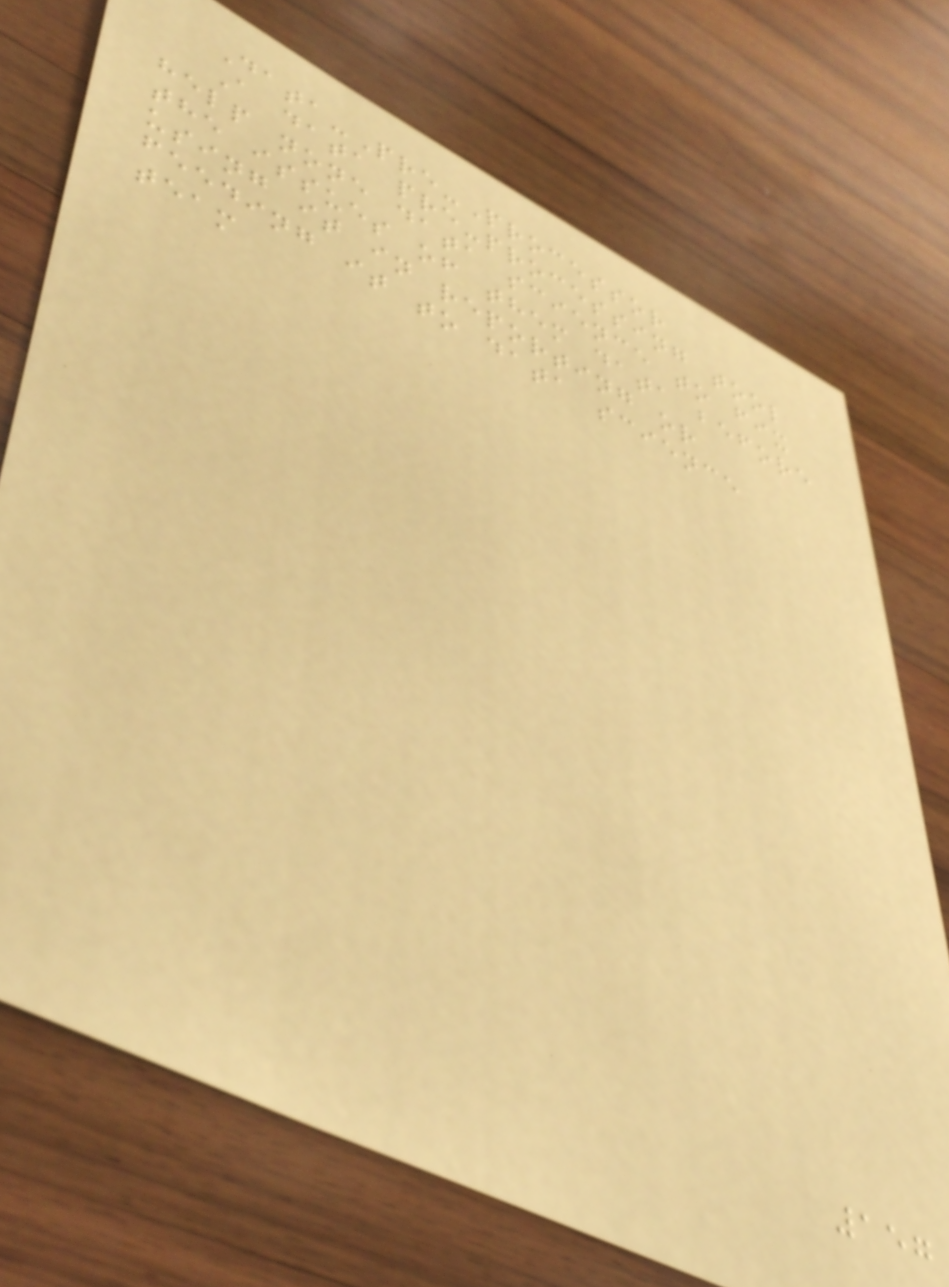Data-Pre-Processor
A data pre-processing tool
help none data science to fix
the issues of them data before
using it in reporting or
feeding it to data science
team
157
